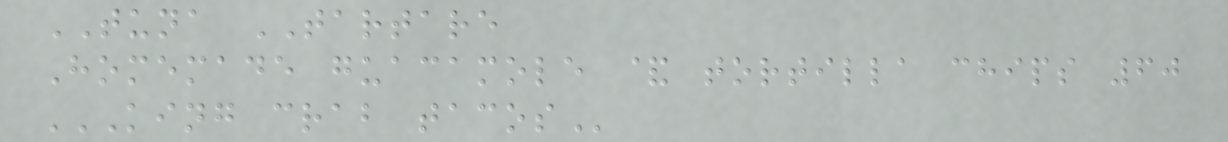TUNA TARTARE
Homemade guacamole & tortilla chips 60
KING CRAB TACOS
